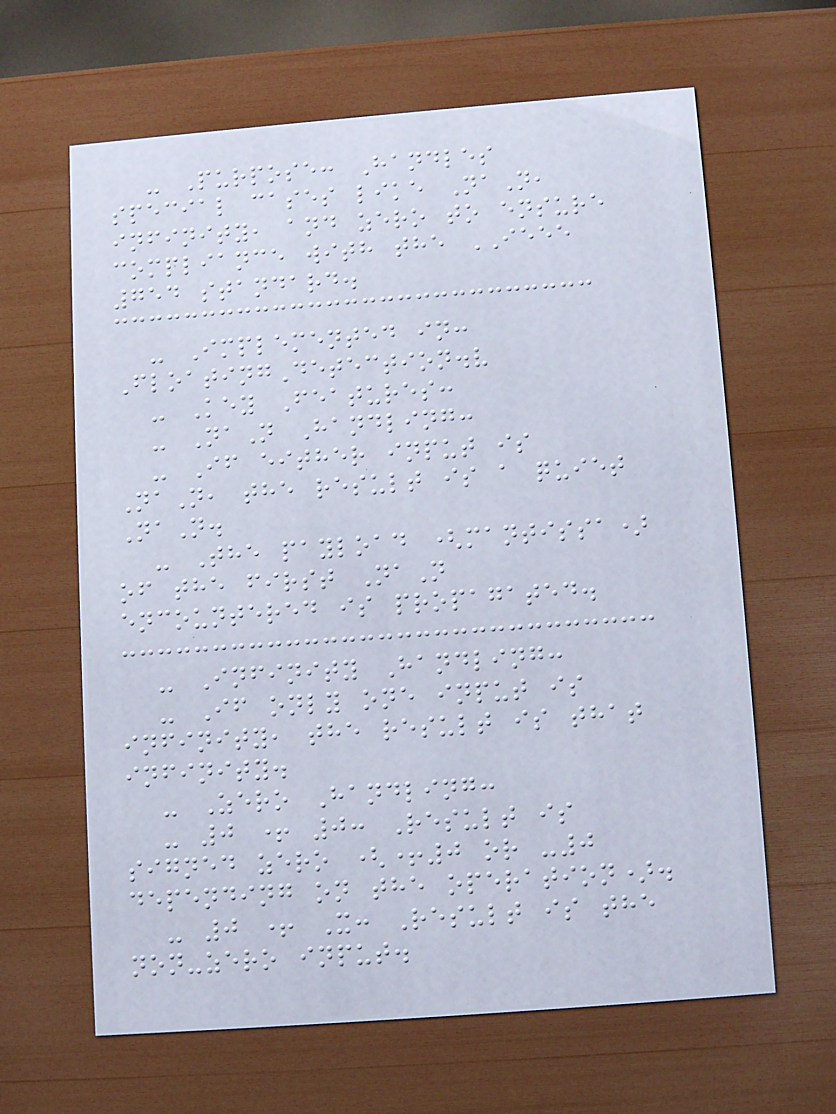- Purpose: Handles
special cases like NaN,
infinity, and zero to ensure
compliance with the IEEE
754 standard.
- Implemented in:
FloatingDetection.v
- Key Features:
- NaN Handling:
- If either input is
NaN, the result is a quiet
NaN.
- The payload (mantissa)
of the first NaN
encountered is propagated.
- Infinity Handling:
- If only one input is
infinity, the result is that
infinity.
- Zero Handling:
- 0 + 0: Result is
signed zero (+0 or -0
depending on the operation).
- 0 + X: Result is the
non-zero input.
